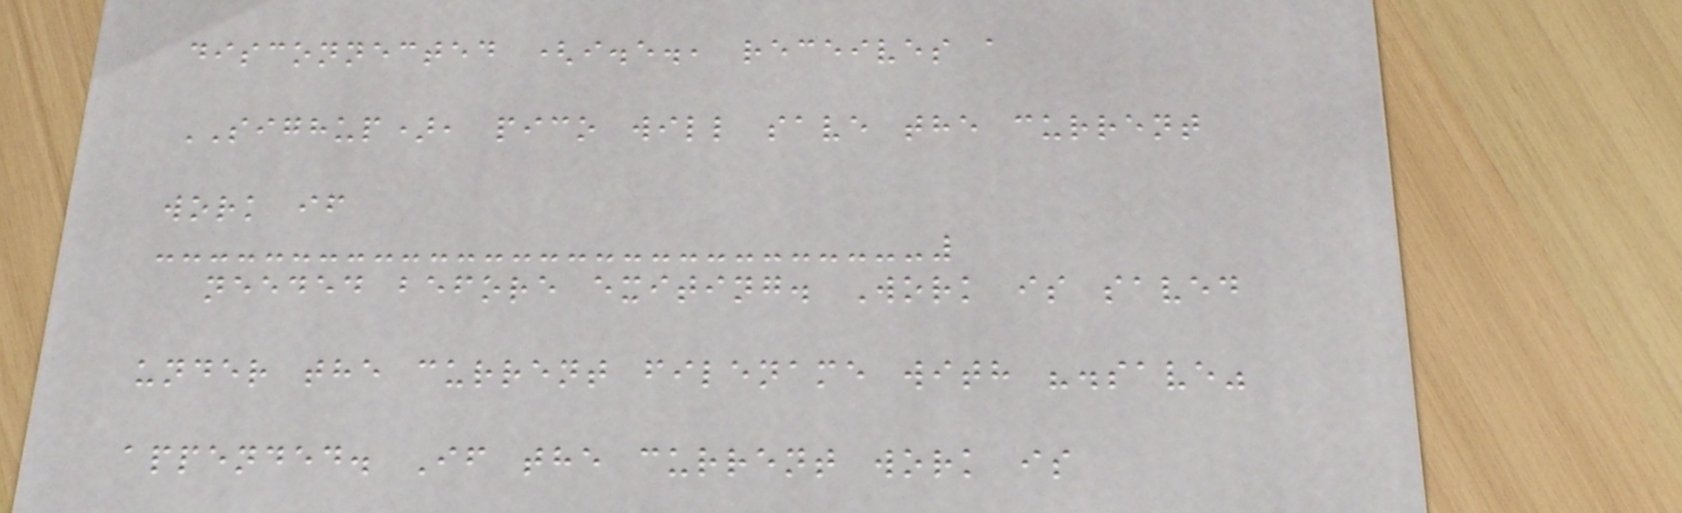disconnected (i.e., receives a
SIGHUP), pico will save the current
work if
needed before exiting. Work is saved
under the current filename with ".save"
appended. If the current work is
